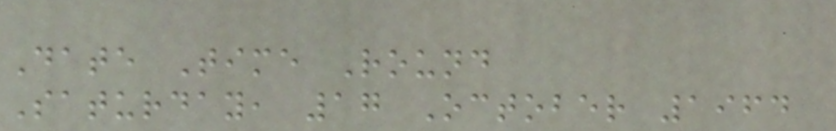Date Time Round
Saturday, 17 October 1964
